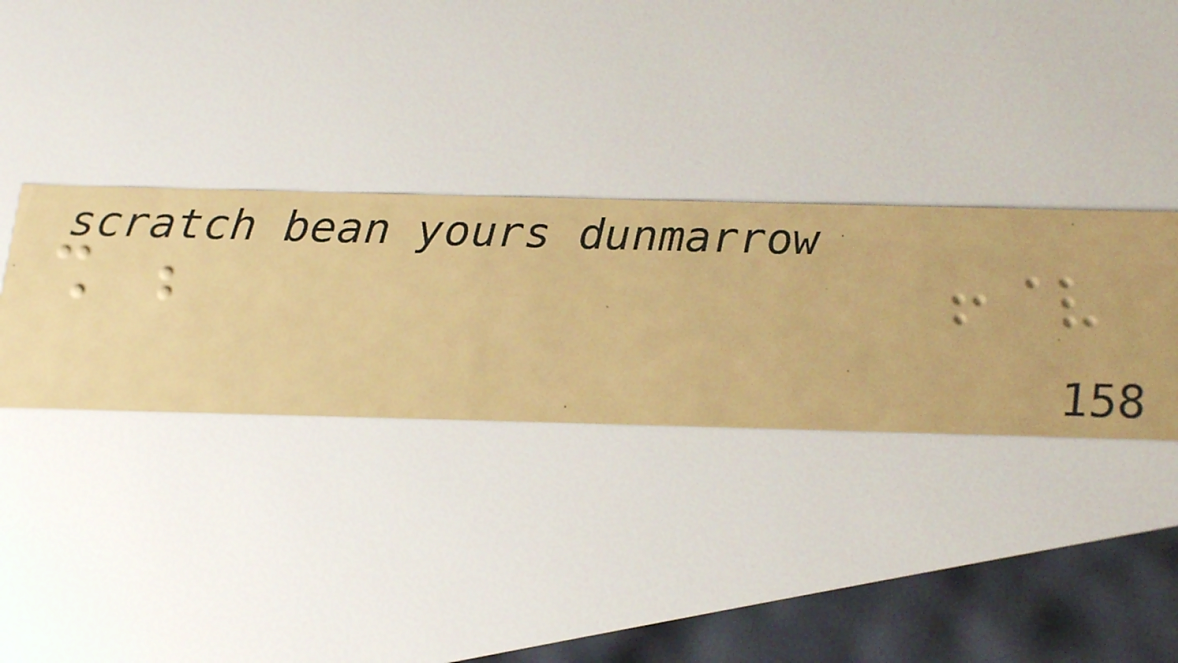shall be
